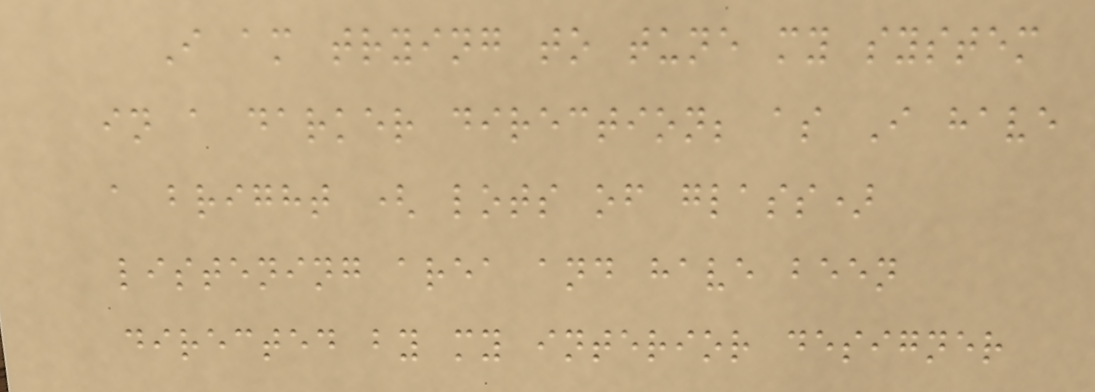I am trying to tune my system
in a darker direction; as I have
a bright ( lots of glass)
listening area and have been
directed by my interior designer
